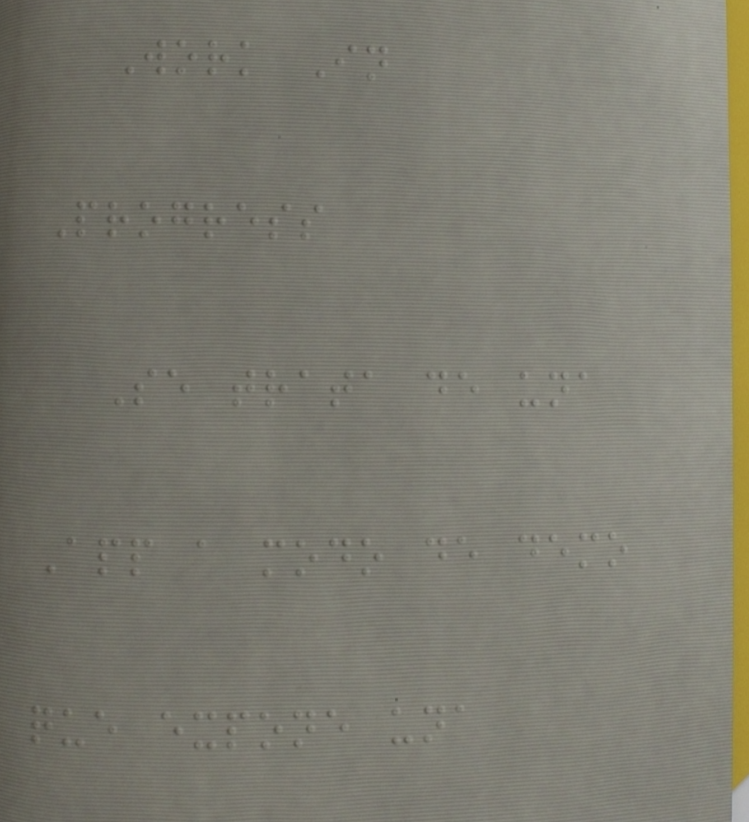Work In
Progress
Se trata de una
App a modo de demo
que expone una
